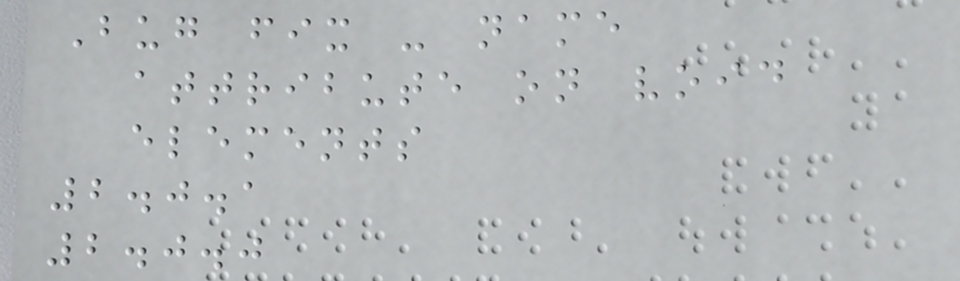Bug fix - name
attribute on void
elements
2.0.1
2.0.0
